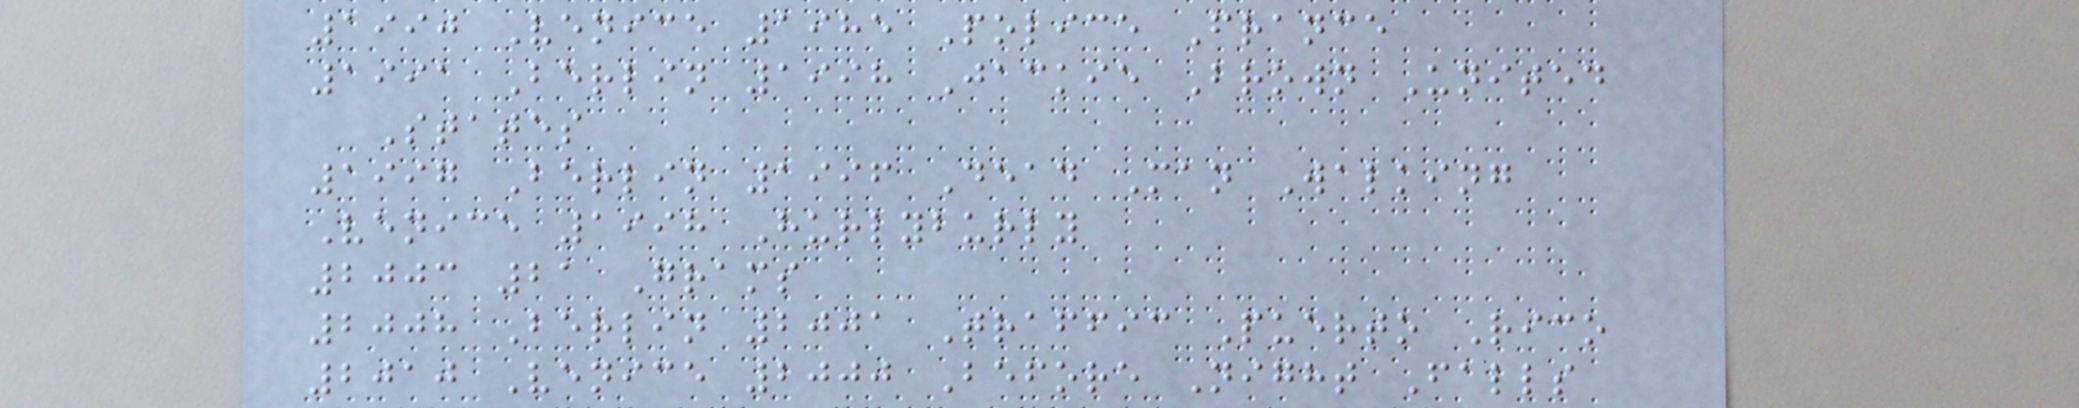1990 Venice 1985 Police France
1991 Berlin 1998 Jackie Brown United
States
1997 Berlin 1996 Dead Man Walking
Venice 1998 Hurlyburly
2003 21 Grams
2008 Berlin 2001 Traffic Puerto Rico
2010 Venice 2000 Before Night Falls
